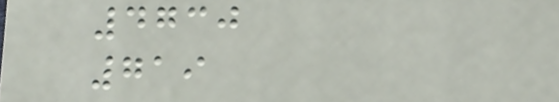4730
719
